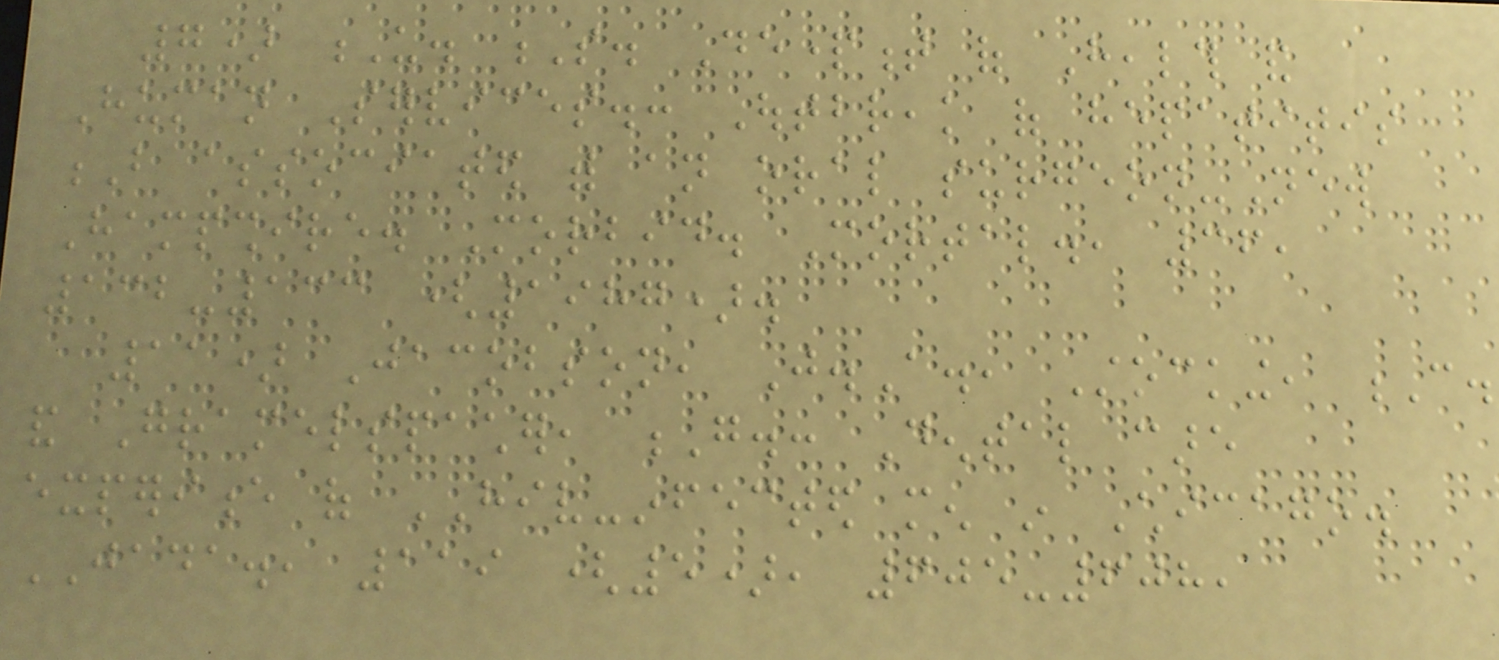7) U. S. Department of Health and
Human Services.: Outbreak of hepatitis
B associated with an oral surgeon-New
Hampshire. Morbid. Mortal., 36,
132-133 (1987).
11) Jacobson, J.A., Stocking, C.
and Gramelspacher, G.: Dental care
experience of HIV-infected men in Chicago.
JADA., 119 (5), 605-608,
